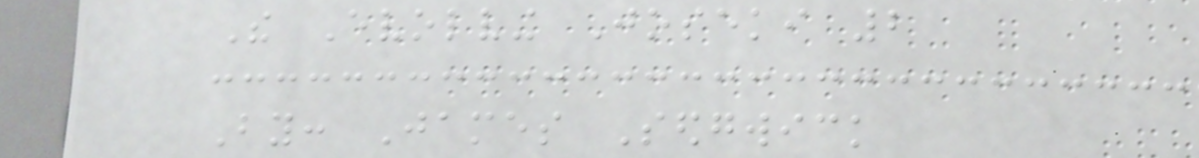The Evolving Joseki 2
By: James Sedgwick
